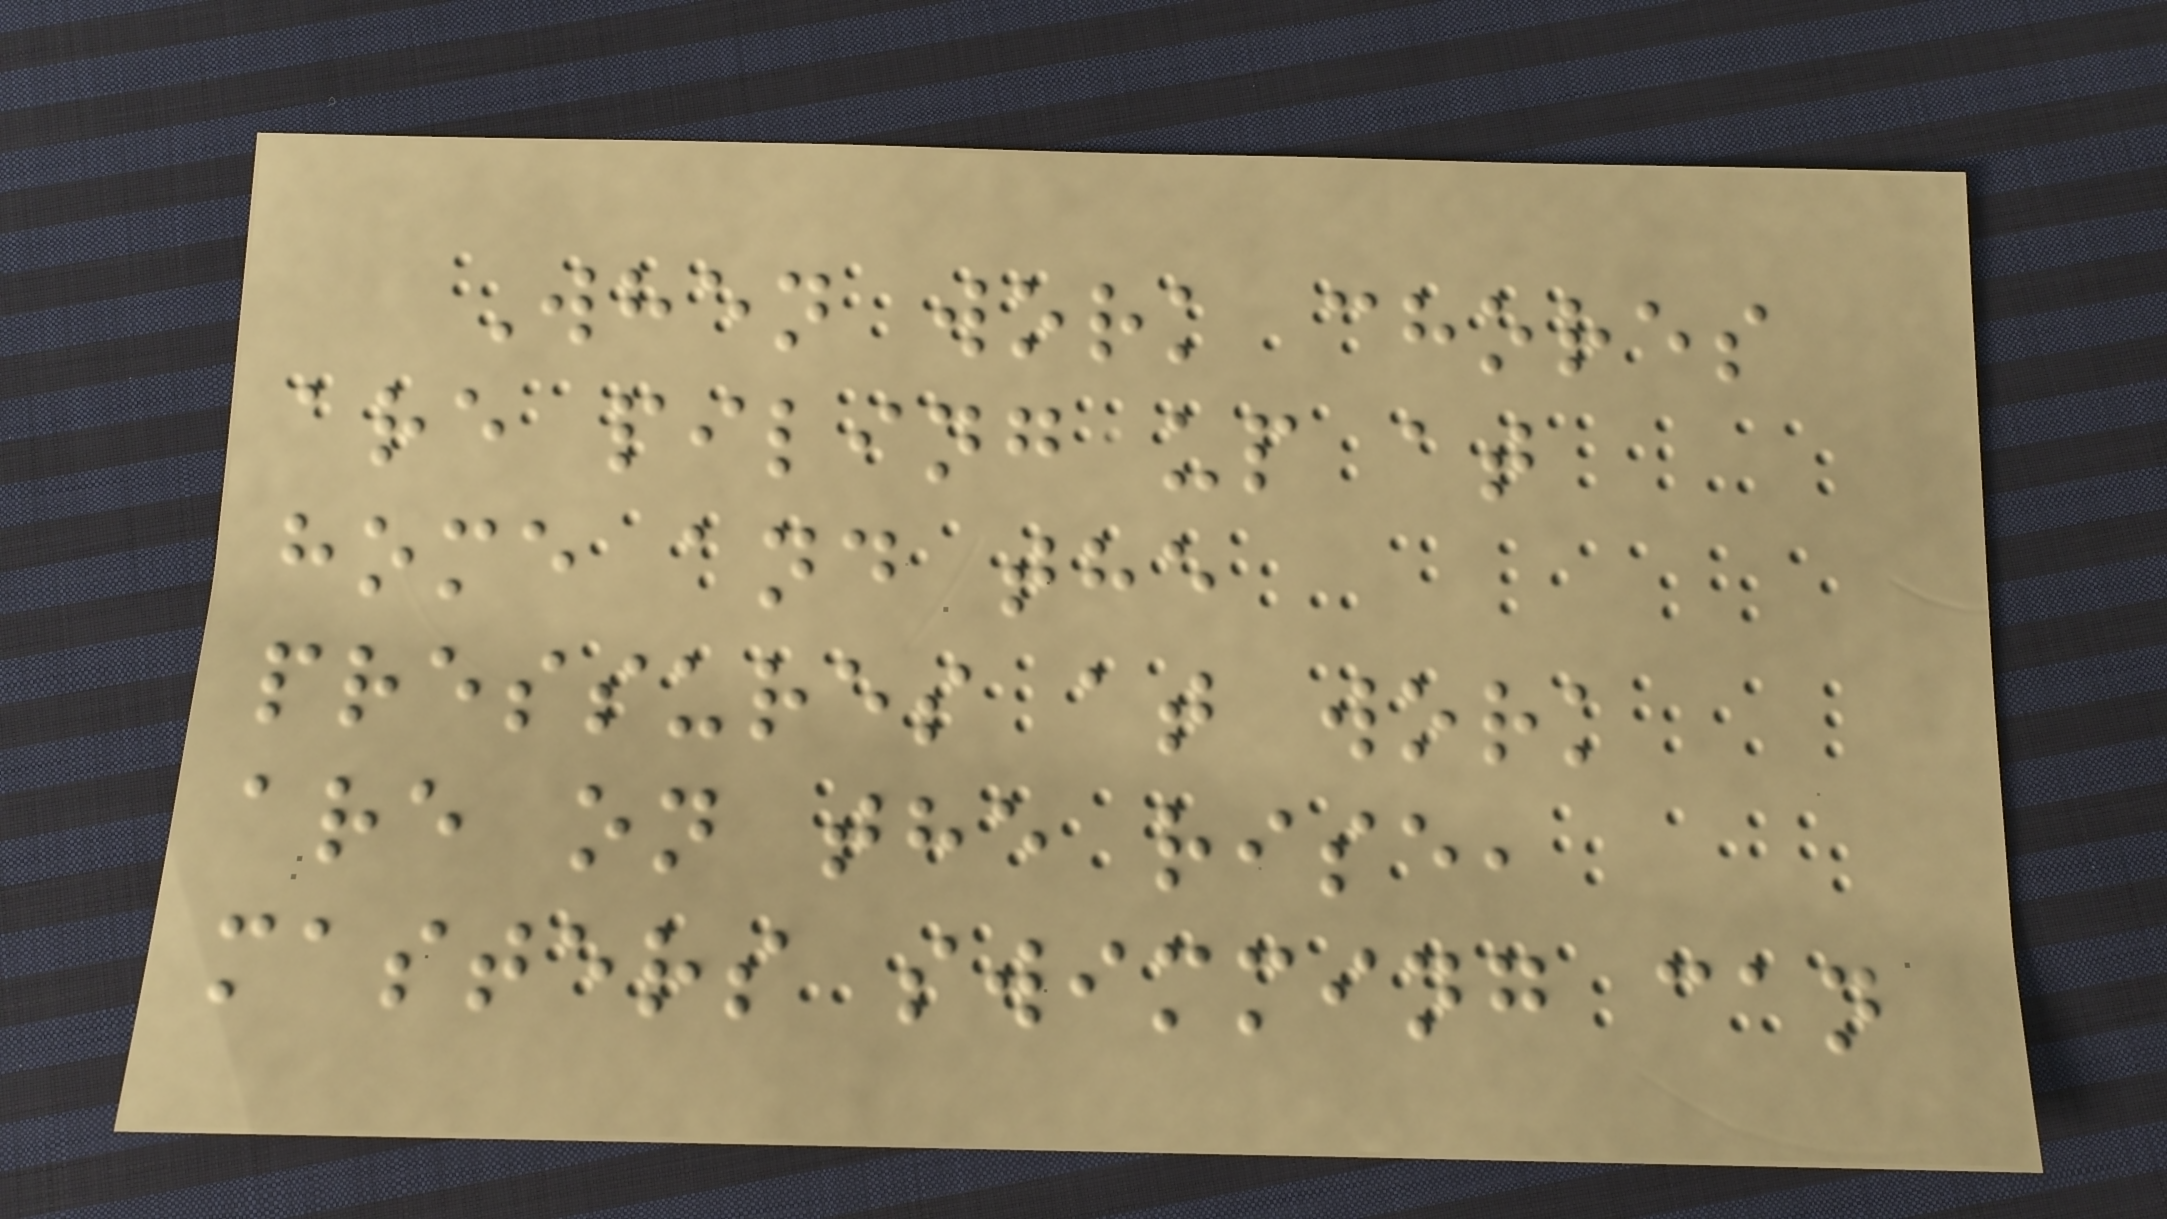When work chores
are piling up at
home and the
pressures at work
are on the rise,
masters swimming can
